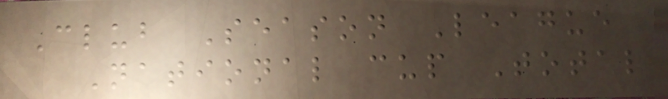Club Season League
National cup Total
